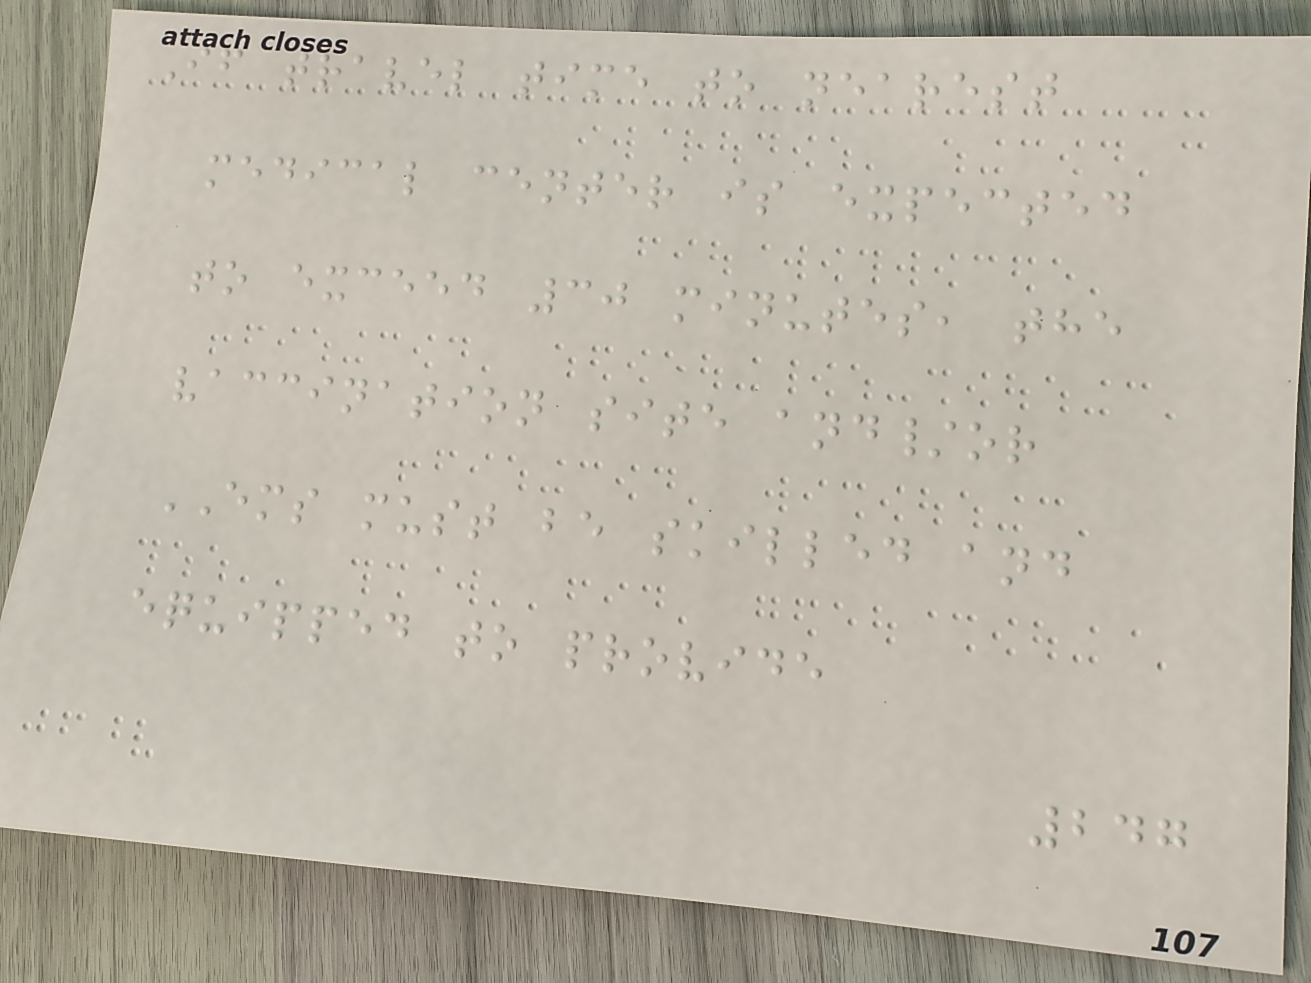If travel time to nearest
medical center is expected
to exceed 30 minutes, the
vaccination site and/or
EMS must be skilled and
equipped to provide
247
